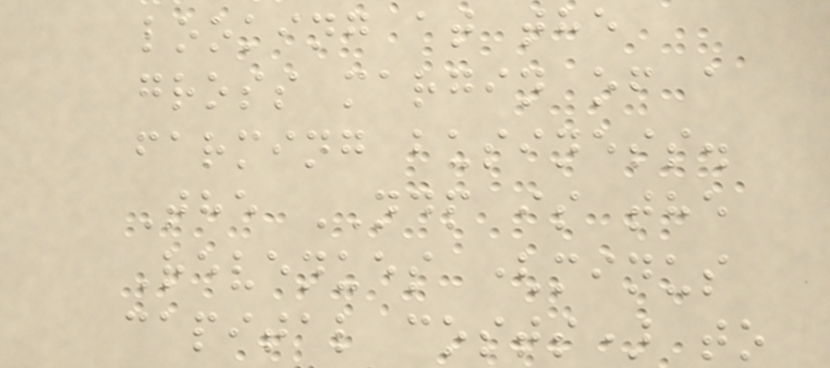looking at the
gross margin of a
farming business.
The NDP is the
Revenues (minus
capital costs) to
